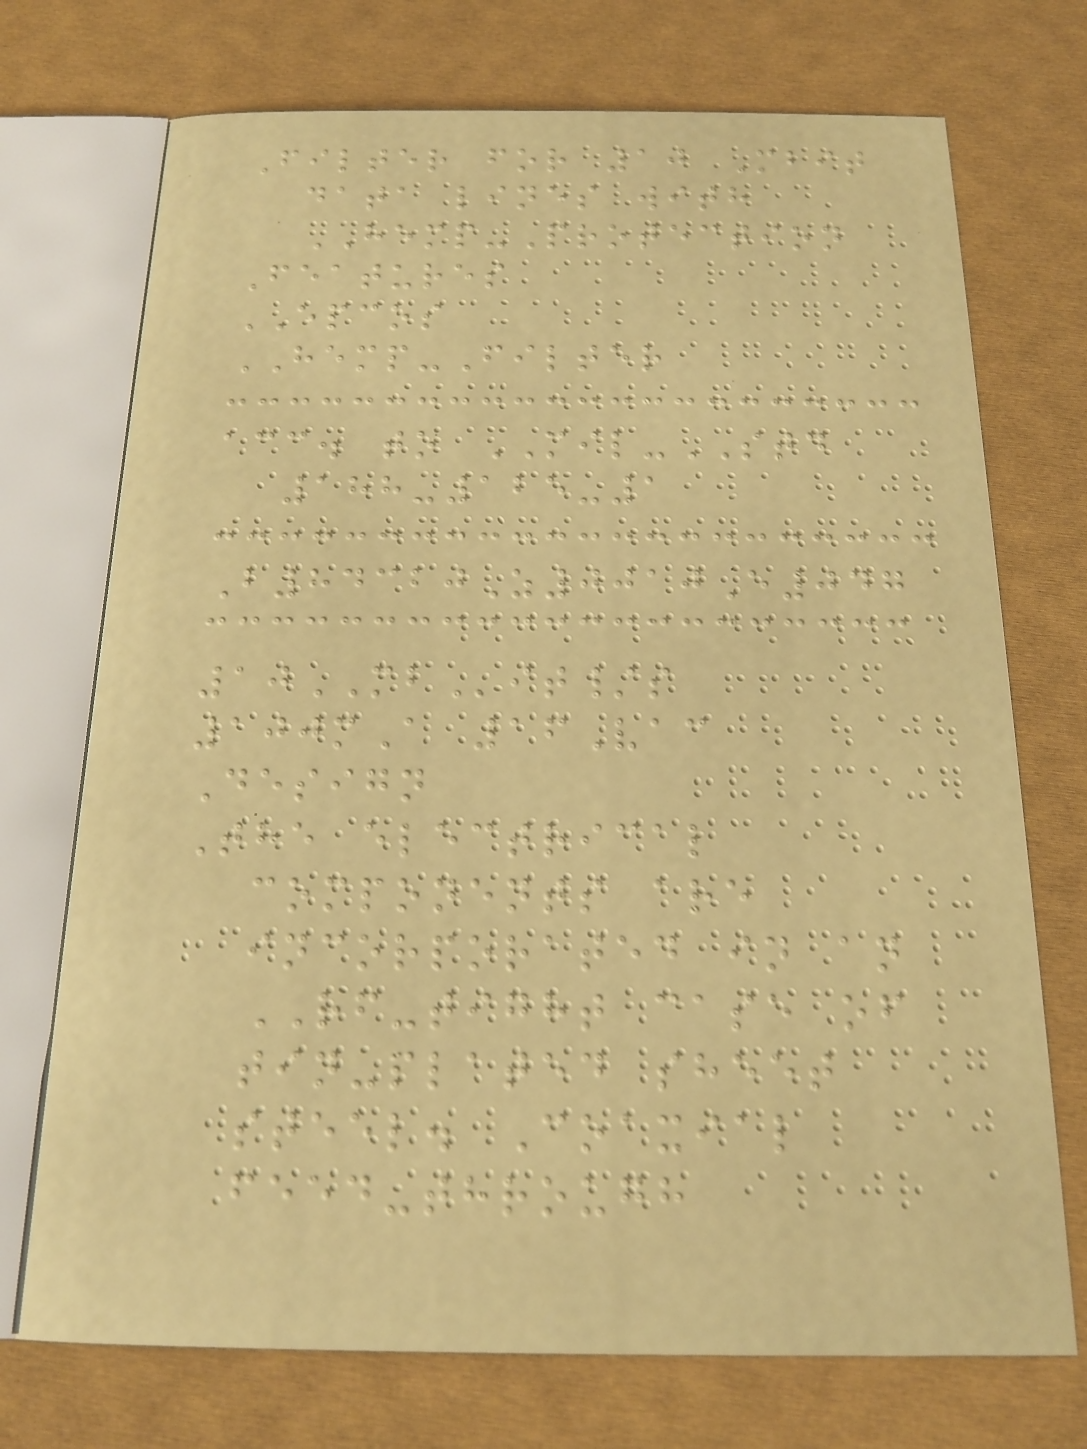Filter for 10 Mbit
data lines with
HEMP-Protection
Features
EPCOS
HEMP-Filter
acc. to MIL-STD
188-125-1
B84320Z0010E047
10MBit/s
100mA 16Vac
Design
The electrical
components are
incorporated in an
RF-tight case of
tin-plated sheet
steel. Coaxial
feed-through
